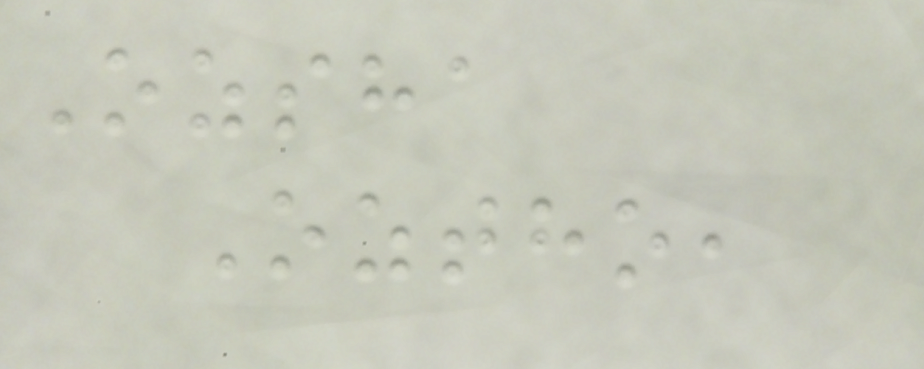Ozsha
Oztho,
